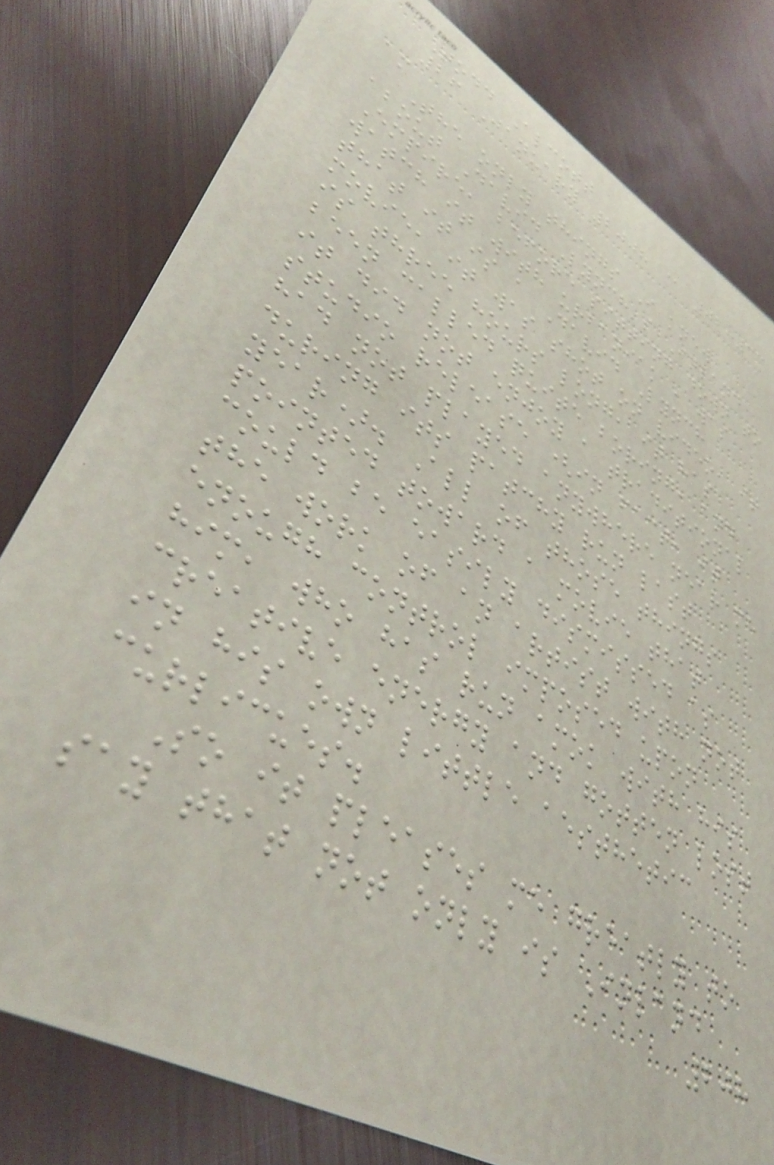Todd Alcott
26 January 2008 @ 02:33
am
The only things I knew
about David Lynch's Inland
Empire, before sitting down to
watch it with urbaniak , was
that it is a David Lynch
movie, it was shot on video, it
is three hours long, it has
been called quite boring, and
it did not enjoy a traditional
studio release (in fact, it
had not played anywhere near me
during its patchy run last
year). All of those things
pointed toward a movie that
could be easily dismissed as
the work of an artist with not
enough control imposed upon
him, who has run amok with his
creative energy and gotten lost
in his own little aesthetic
curlicues.
So it pleases me greatly to
say that not only is Inland
208
